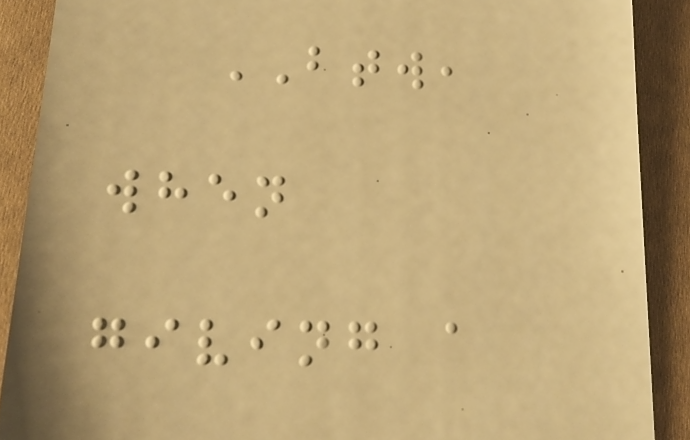BTW,
when
giving a
